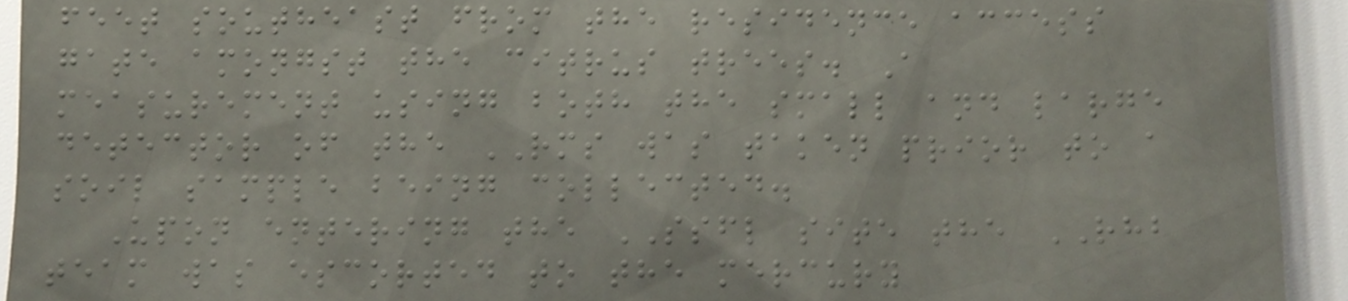feet southeast from the residence access
gate amongst the citrus trees. A
measurement using both the small and large
detector of the RMS was taken prior to a
soil sample being collected.
Upon entering the SSFL site the RHB
team was escorted to the mercury
